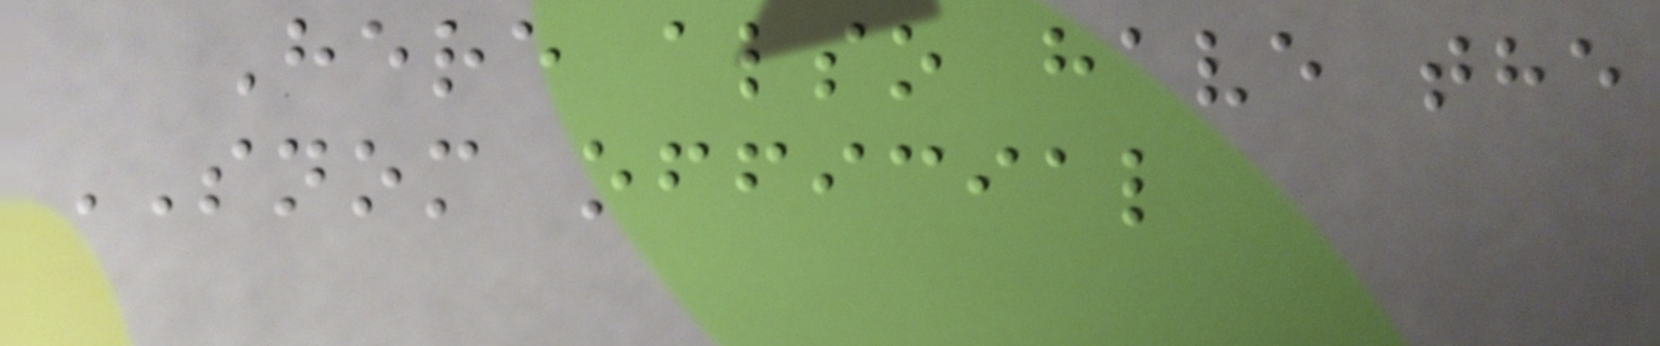Here also have the
SNOM official
